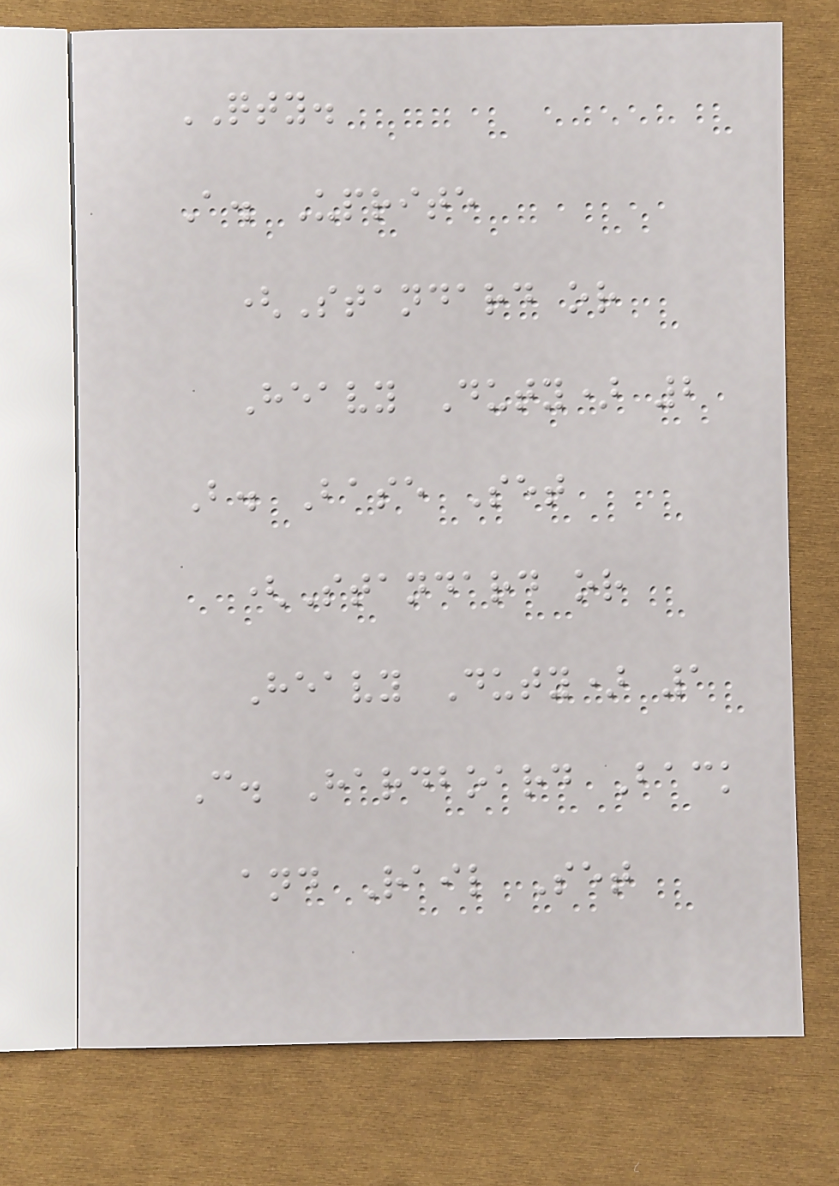QTY.
A. Uprite
(Standard or
Heavy Duty) 2
B. Base Set
(Standard or
Heavy Duty) 1
C. Hardboard Back
and Rail Set
